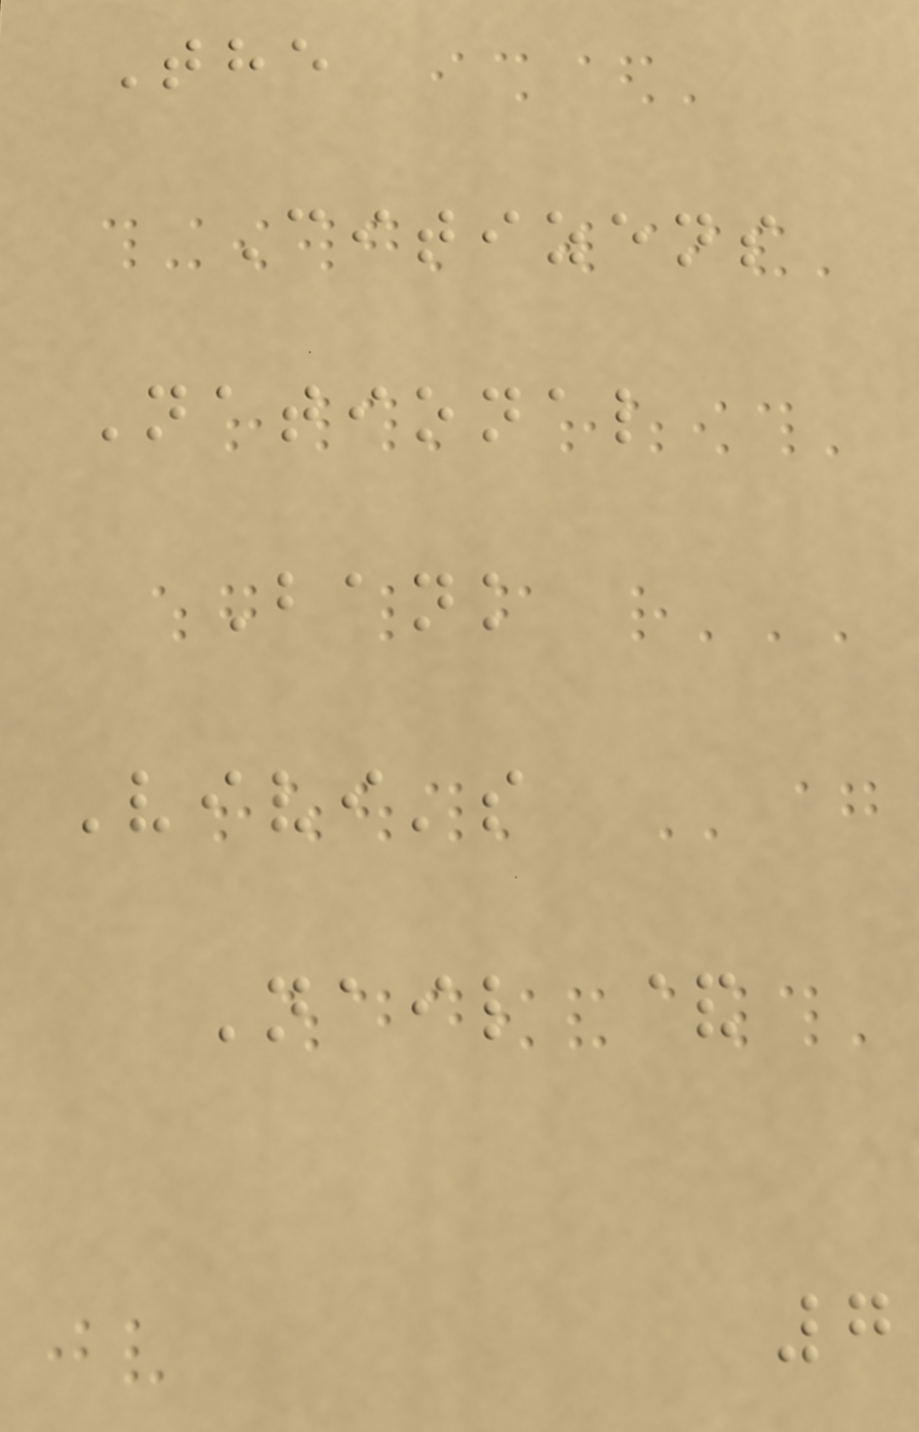The
Citizens
National
Bank
Vivi's
Nail &
7
